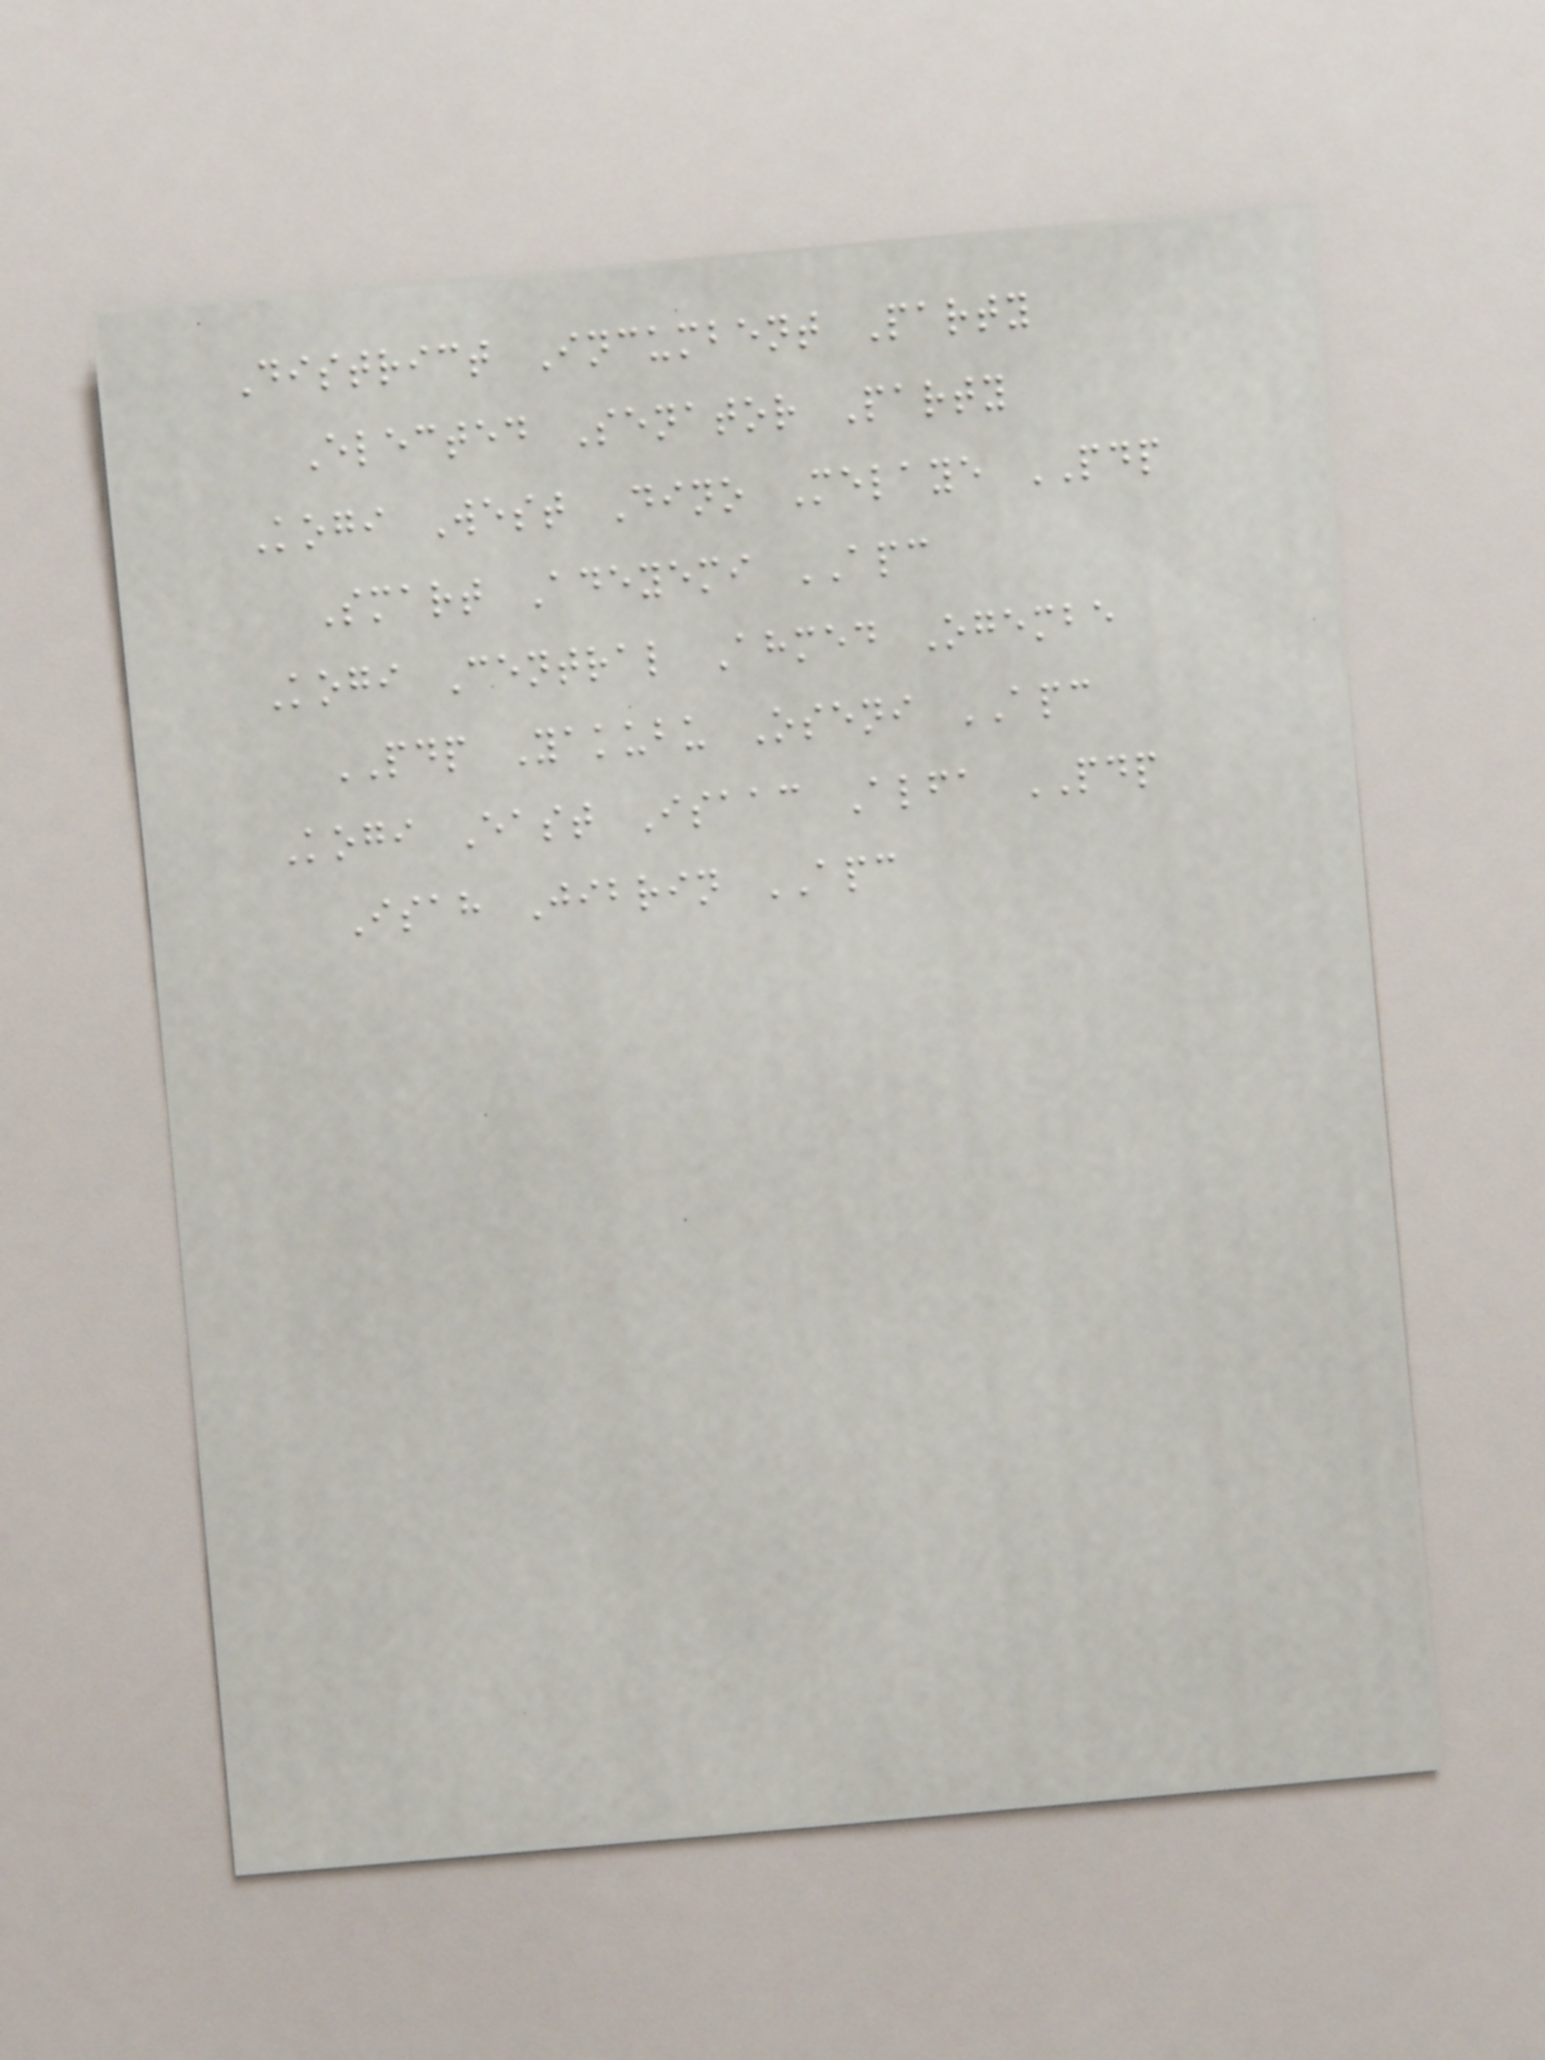District Incumbent Party
Elected Senator Party
Kogi West Dino Melaye PDP
Smart Adeyemi APC
Kogi Central Ahmed Ogembe
PDP Yakubu Oseni APC
Kogi East Isaac Alfa PDP
Isah Jibrin APC
